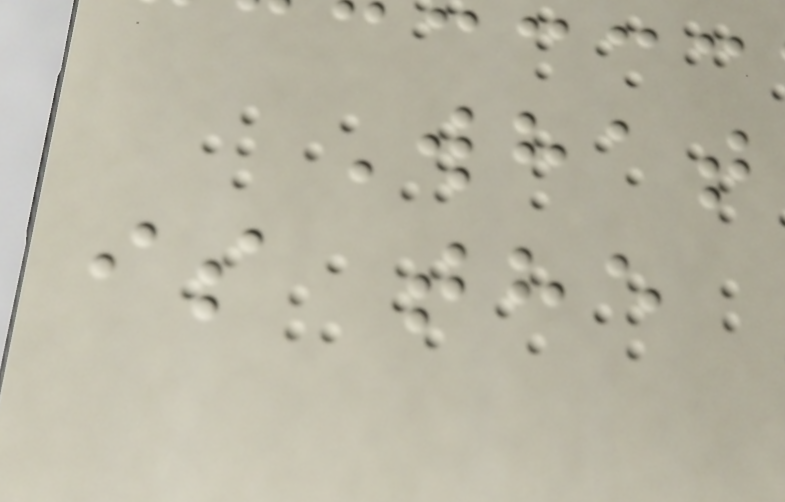What
is the
